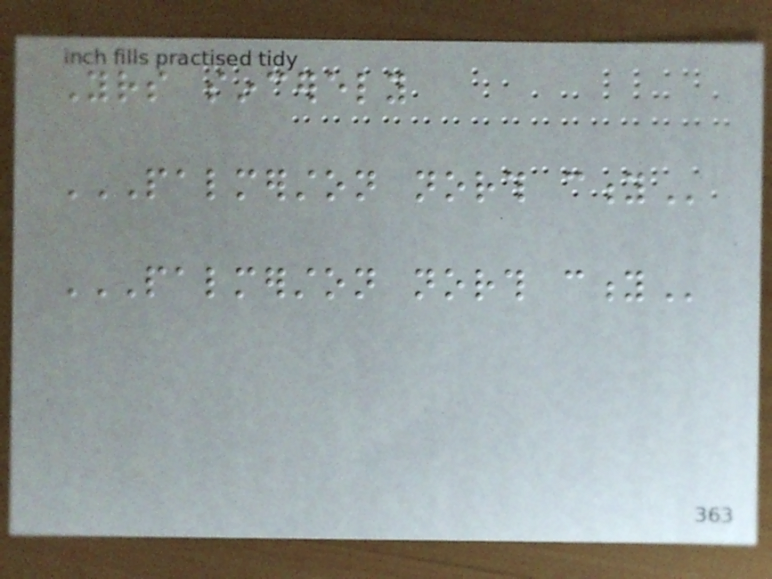Yours sincerely
PALMERSTON NORTH CITY
PALMERSTON NORTH CITY
